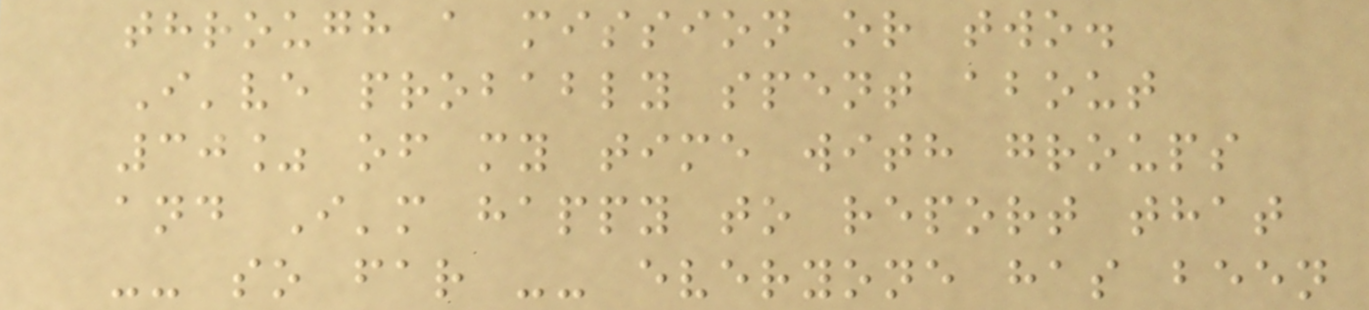through a mission or two.
I've probably spent about
30% of my time with groups
and I'm happy to report that
-- so far -- everyone has been
